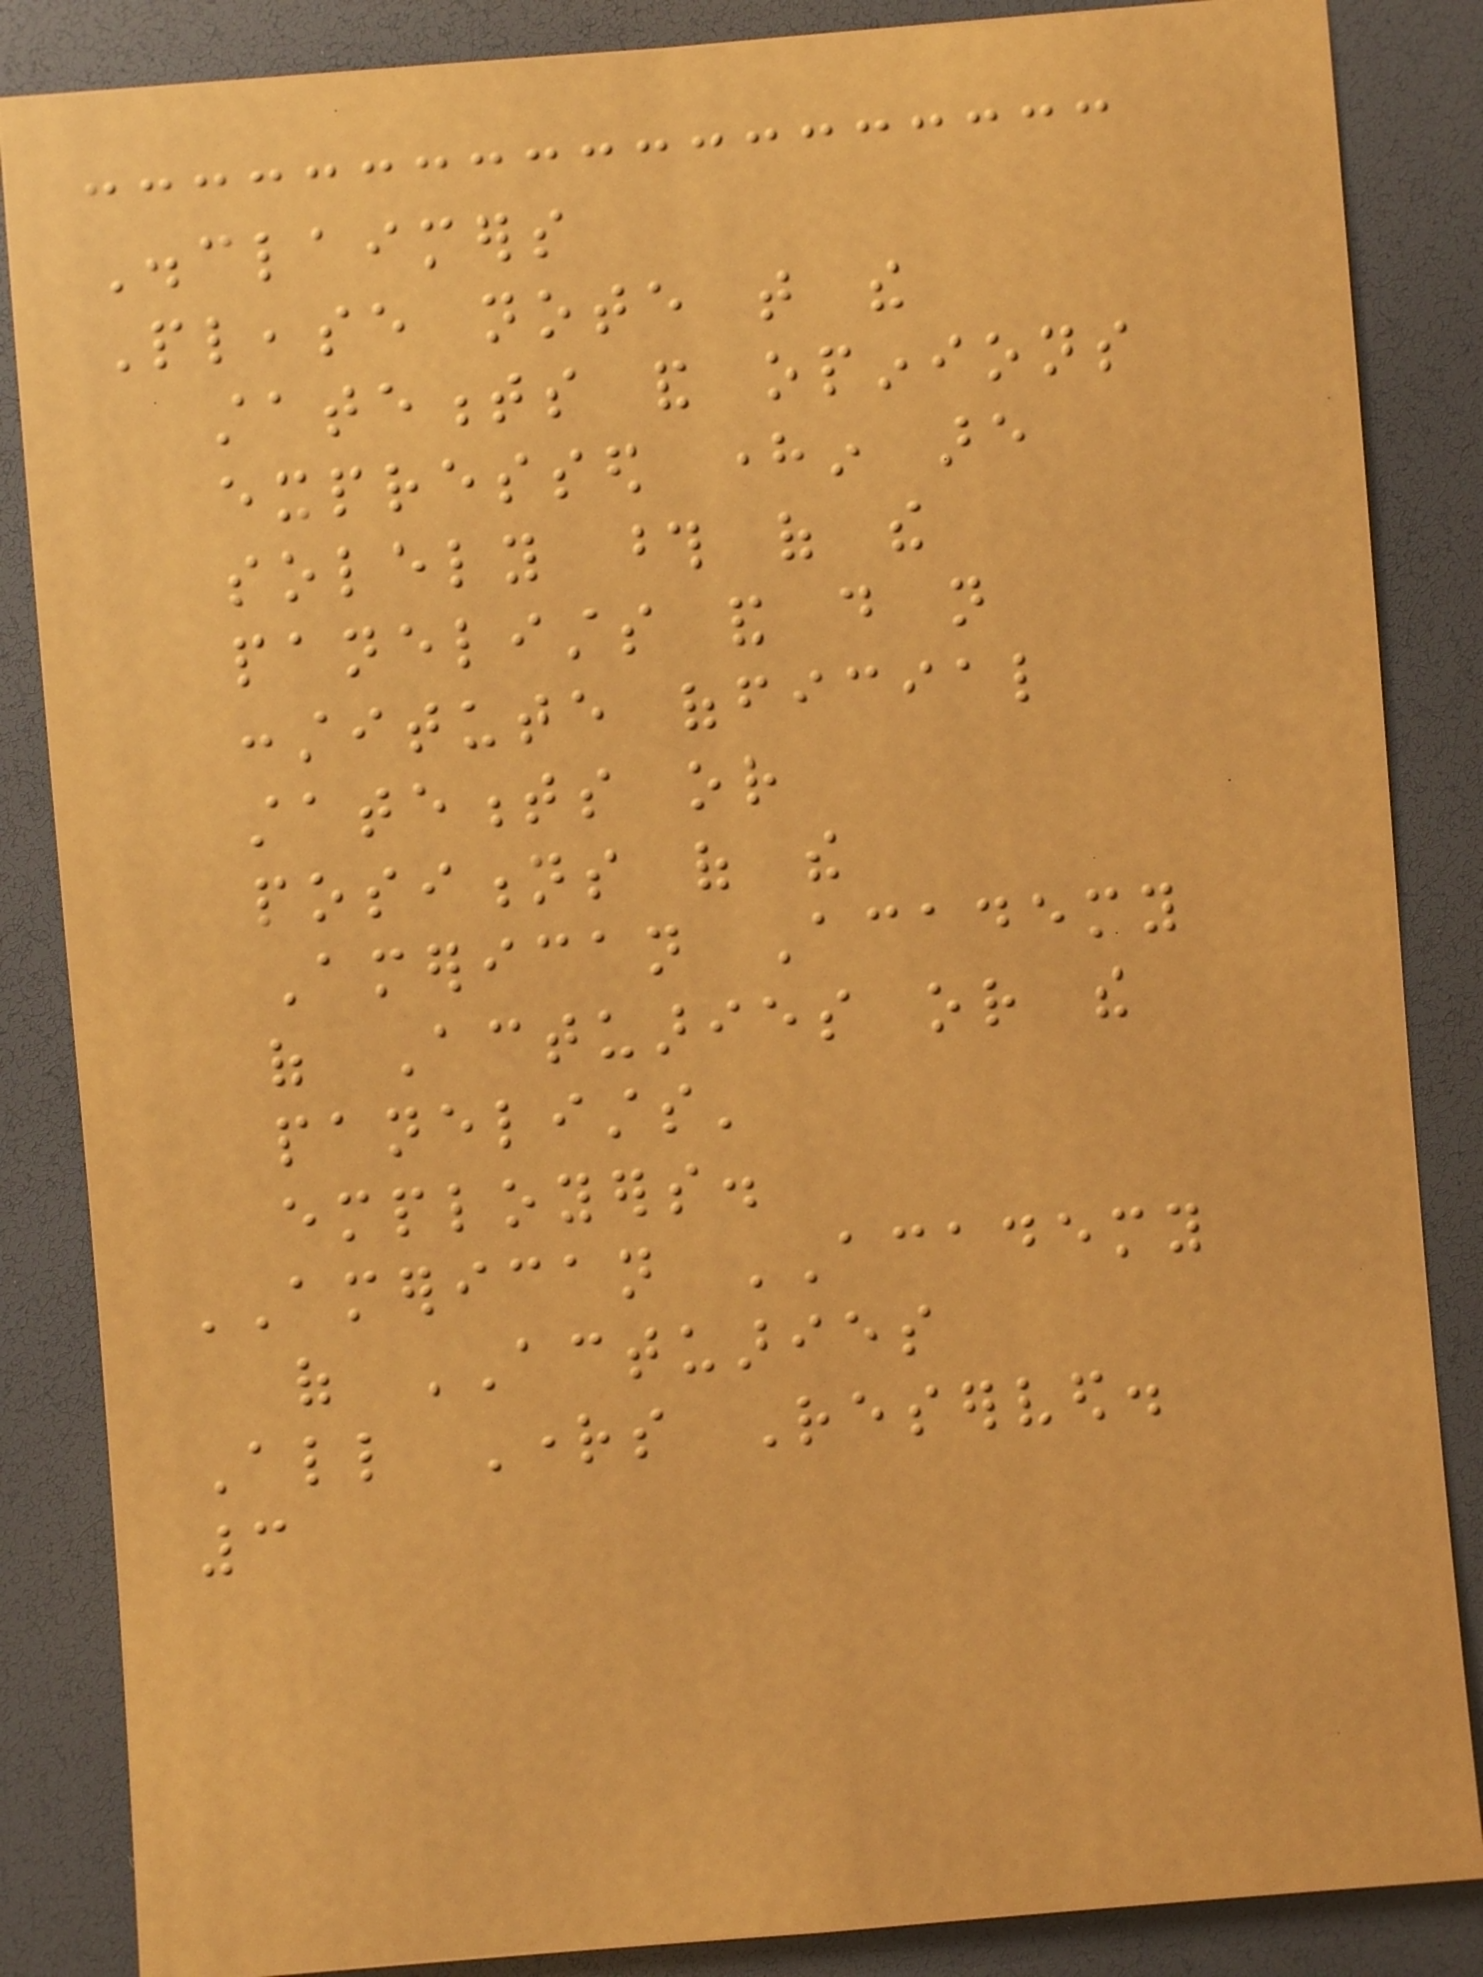Disclaimers
Please note that the
statements and opinions
expressed herein are
solely those of the
panelists and do not
constitute official
statements or
positions of the
American Academy
of Actuaries or the
panelists'
employers.
AMERICAN ACADEMY
of ACTUARIES
All Rights Reserved.
3
